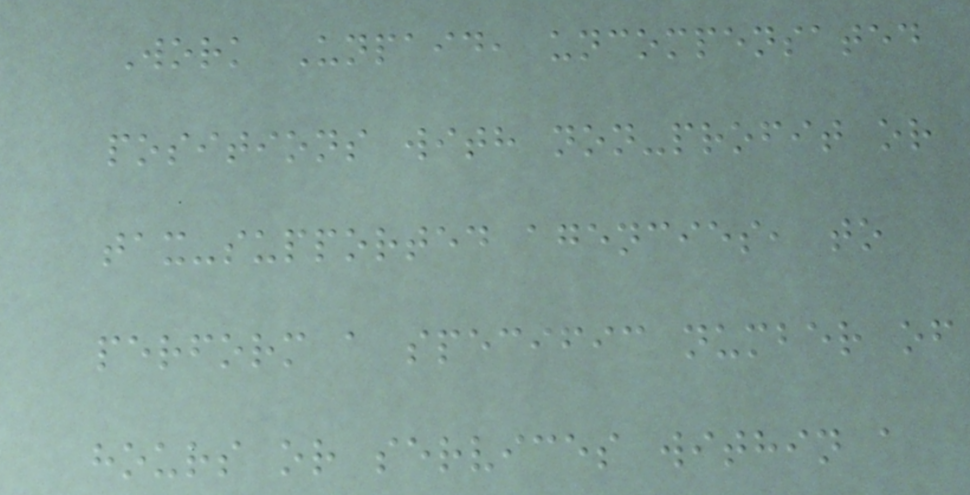Work Unpaid, uncompensated
positions with non-profit or
tax-supported agencies, to
perform a specific number of
hours or services within a
